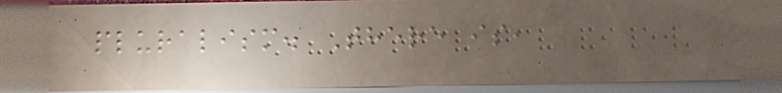pluralism. There is,
